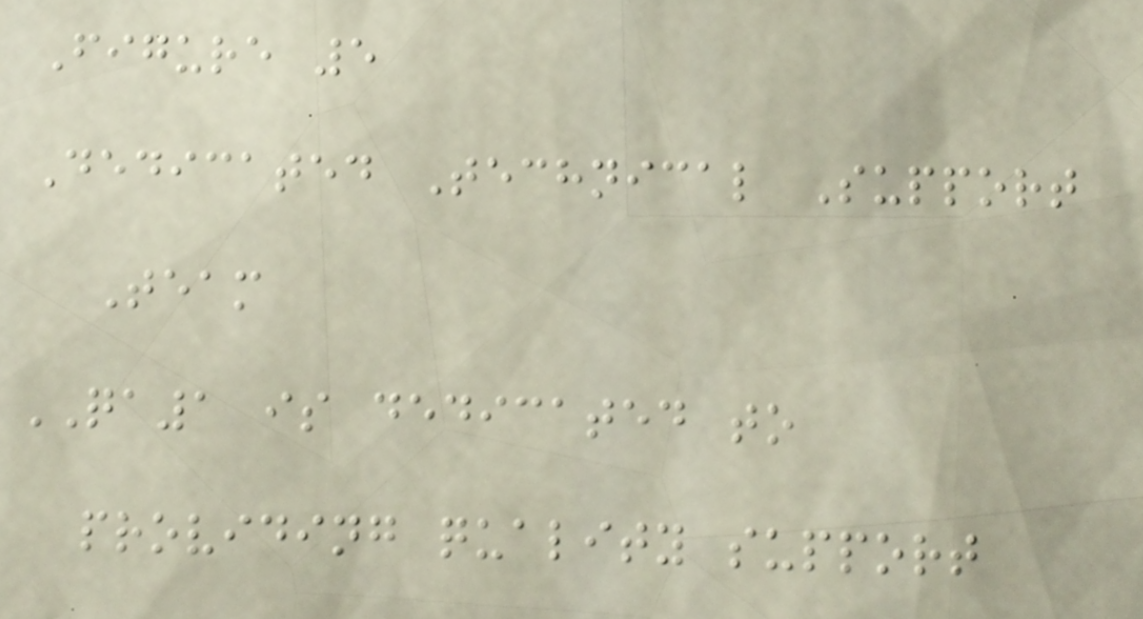Figure 5
Dedicated Technical Support
Team
QA1 is dedicated to
providing quality support
